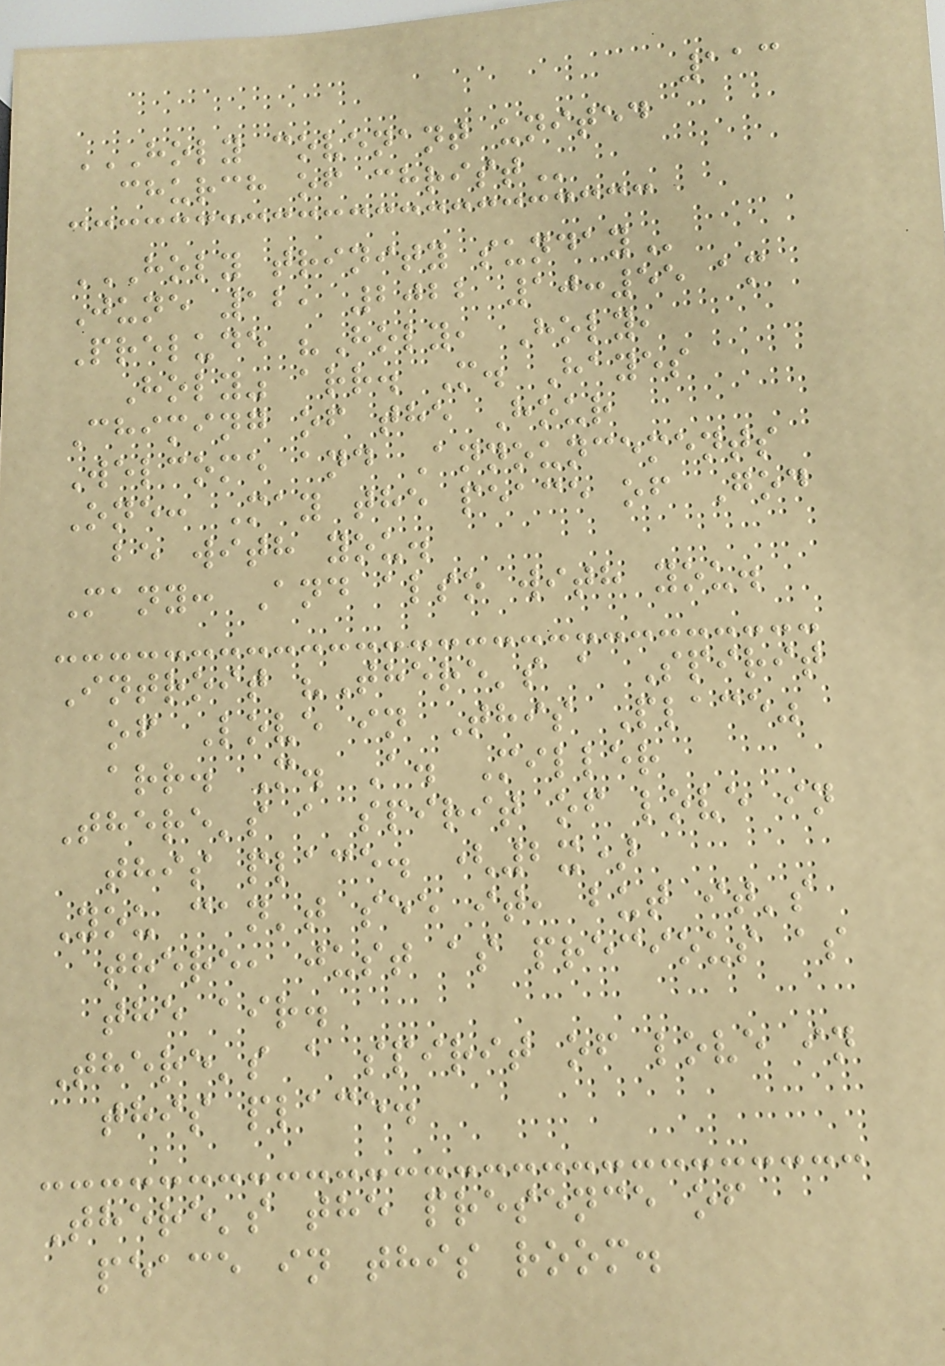113
HOLY COVENANT UNITED
CHURCH OF CHRIST
HOLY TRINITY SUNDAY
June 12, 2022 10:55 am
Prelude "Holy, Holy,
Holy" arr. M. Hayes
Chiming of the Hour
Welcome and Announcements
One: May the peace of God
be with you.
Many: And also with you.
Introit "There's a Spirit
of Love in This Place"
arr. M. A. Miller
There's a spirit of love in
this place. (2x)
You can't see it, but it's
there, just as precious as
the air.
There's a spirit of love in
this place.
There's the presence of
peace in this room.
